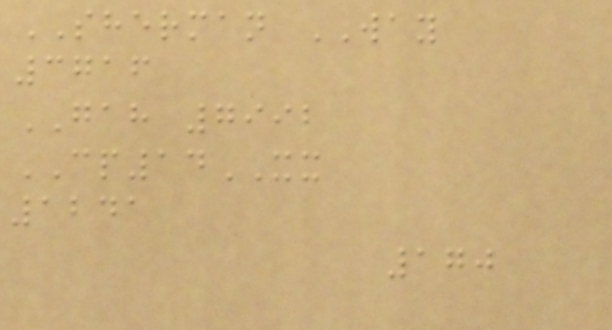SHERMAN WAY
3716
GAH 7992
CP14XX
1241
170
